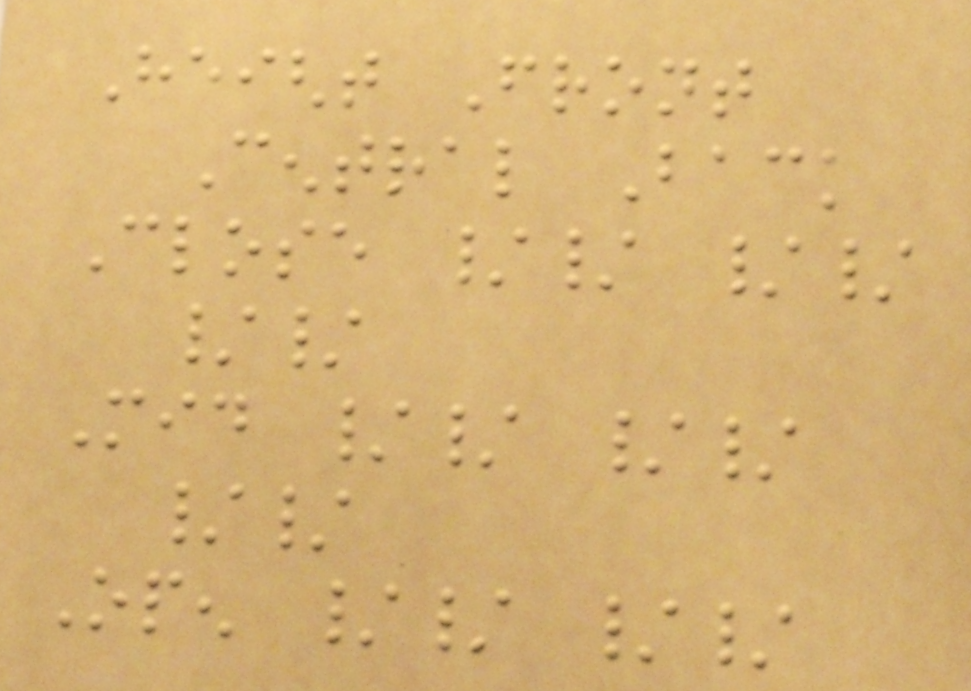Height Front
Central Back
Close // //
//
Mid // //
//
Open // //
